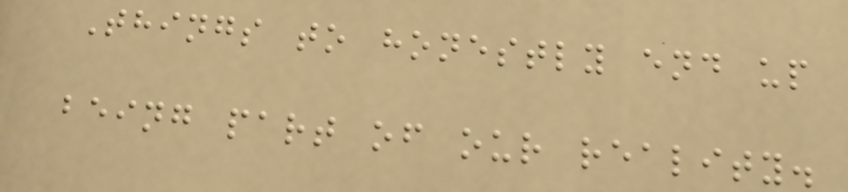Things to honestly end up
being part of our reality.
